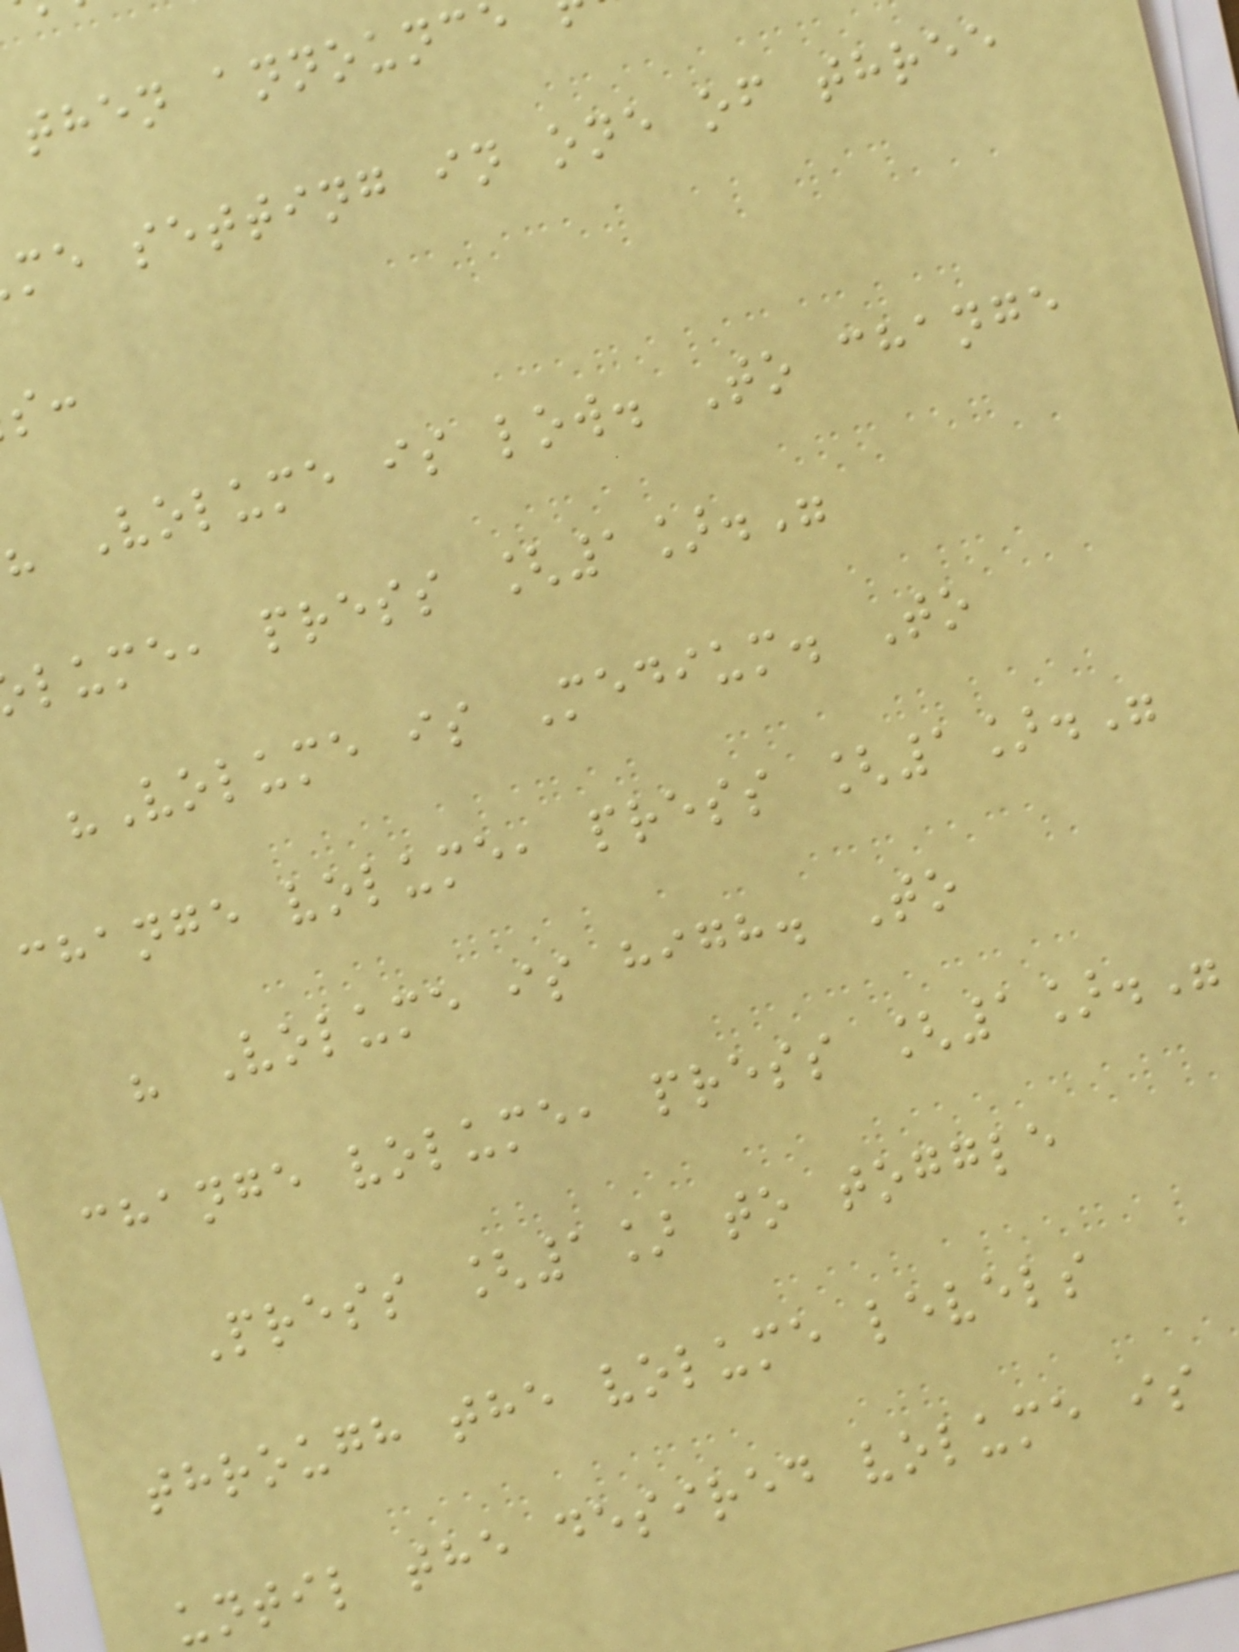then announc
me setting in one of three
" Volume is low. To change
lume, press [1]."
"Volume is Medium. To
change volume, press [1]."
" Volume is high. To
change volume, press [1]."
Press [1] to toggle
through the volume levels
until the desired volume is
